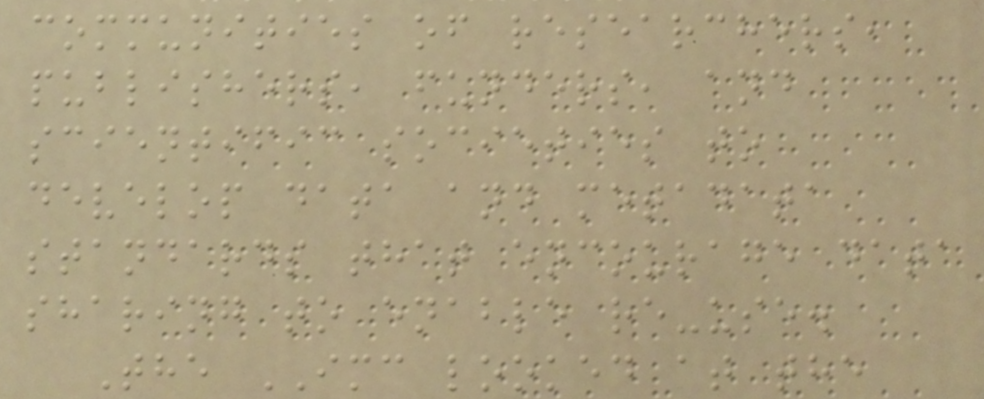communities of researchers,
publishers, funders, and
scientific societies to
develop data and metadata
standards that encourage data
sharing to enable re-use.
The IMC looked at the
